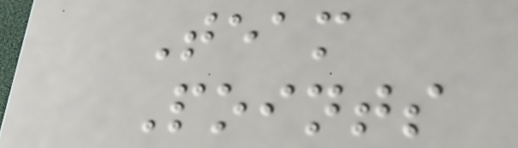Team
Points
